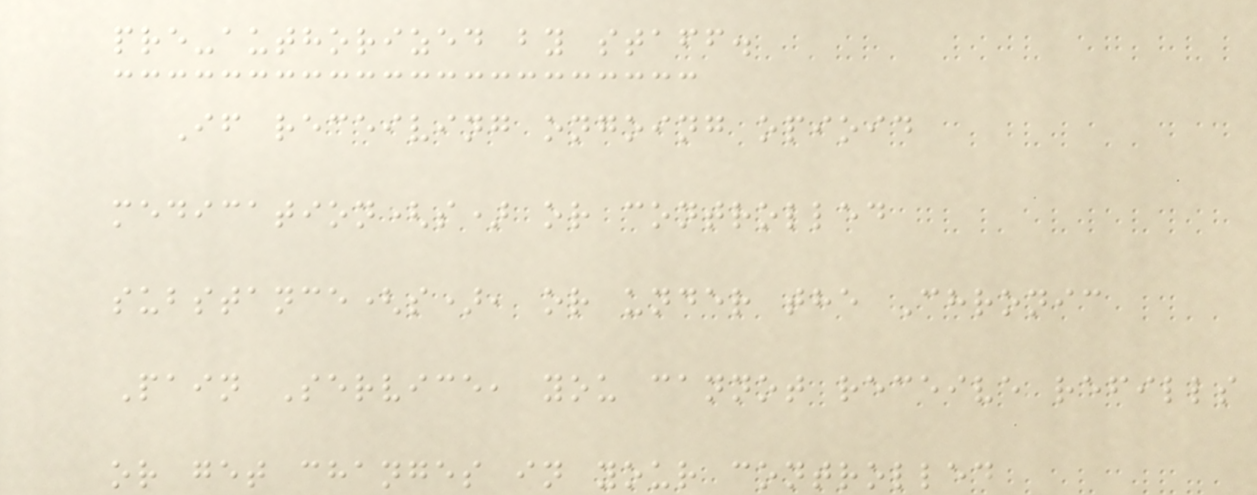pre-authorized by staff.
If receiving ongoing opioid
medication(s) or controlled
substance(s), or under the Chronic
Pain Service, you cannot receive refills
or get changes in your controlled
